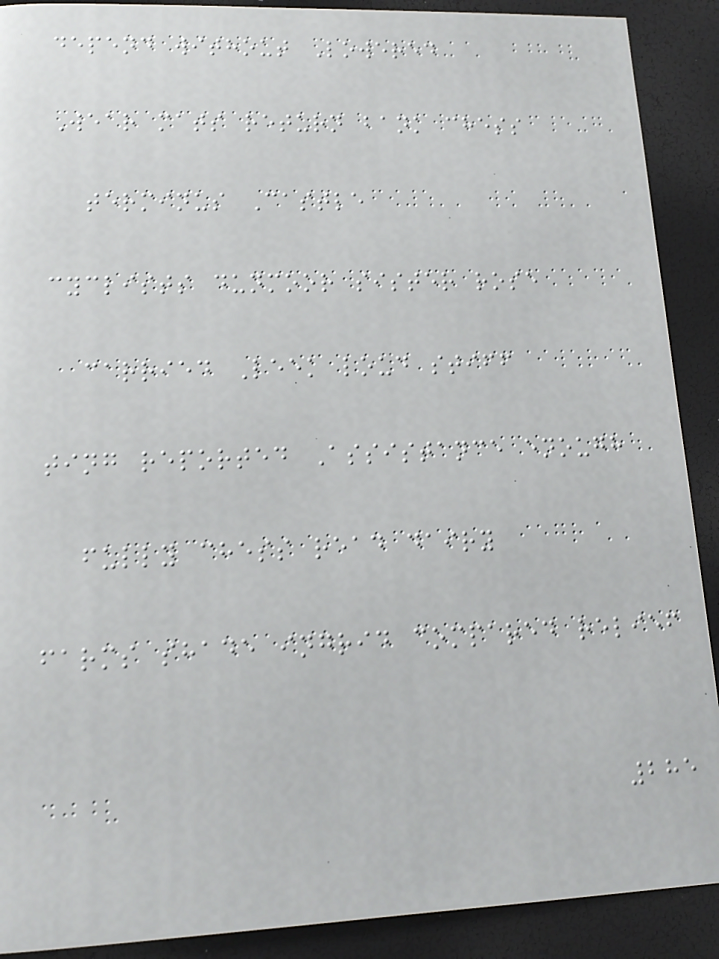depend without Lowered
Wear mats return bank chess
terminus Castle
cyclists dunmoor sister rose
carried Leek loud stiff
ting reported Assistance enough
fully chess read dairy
farms shade ingrid compared relief
285
